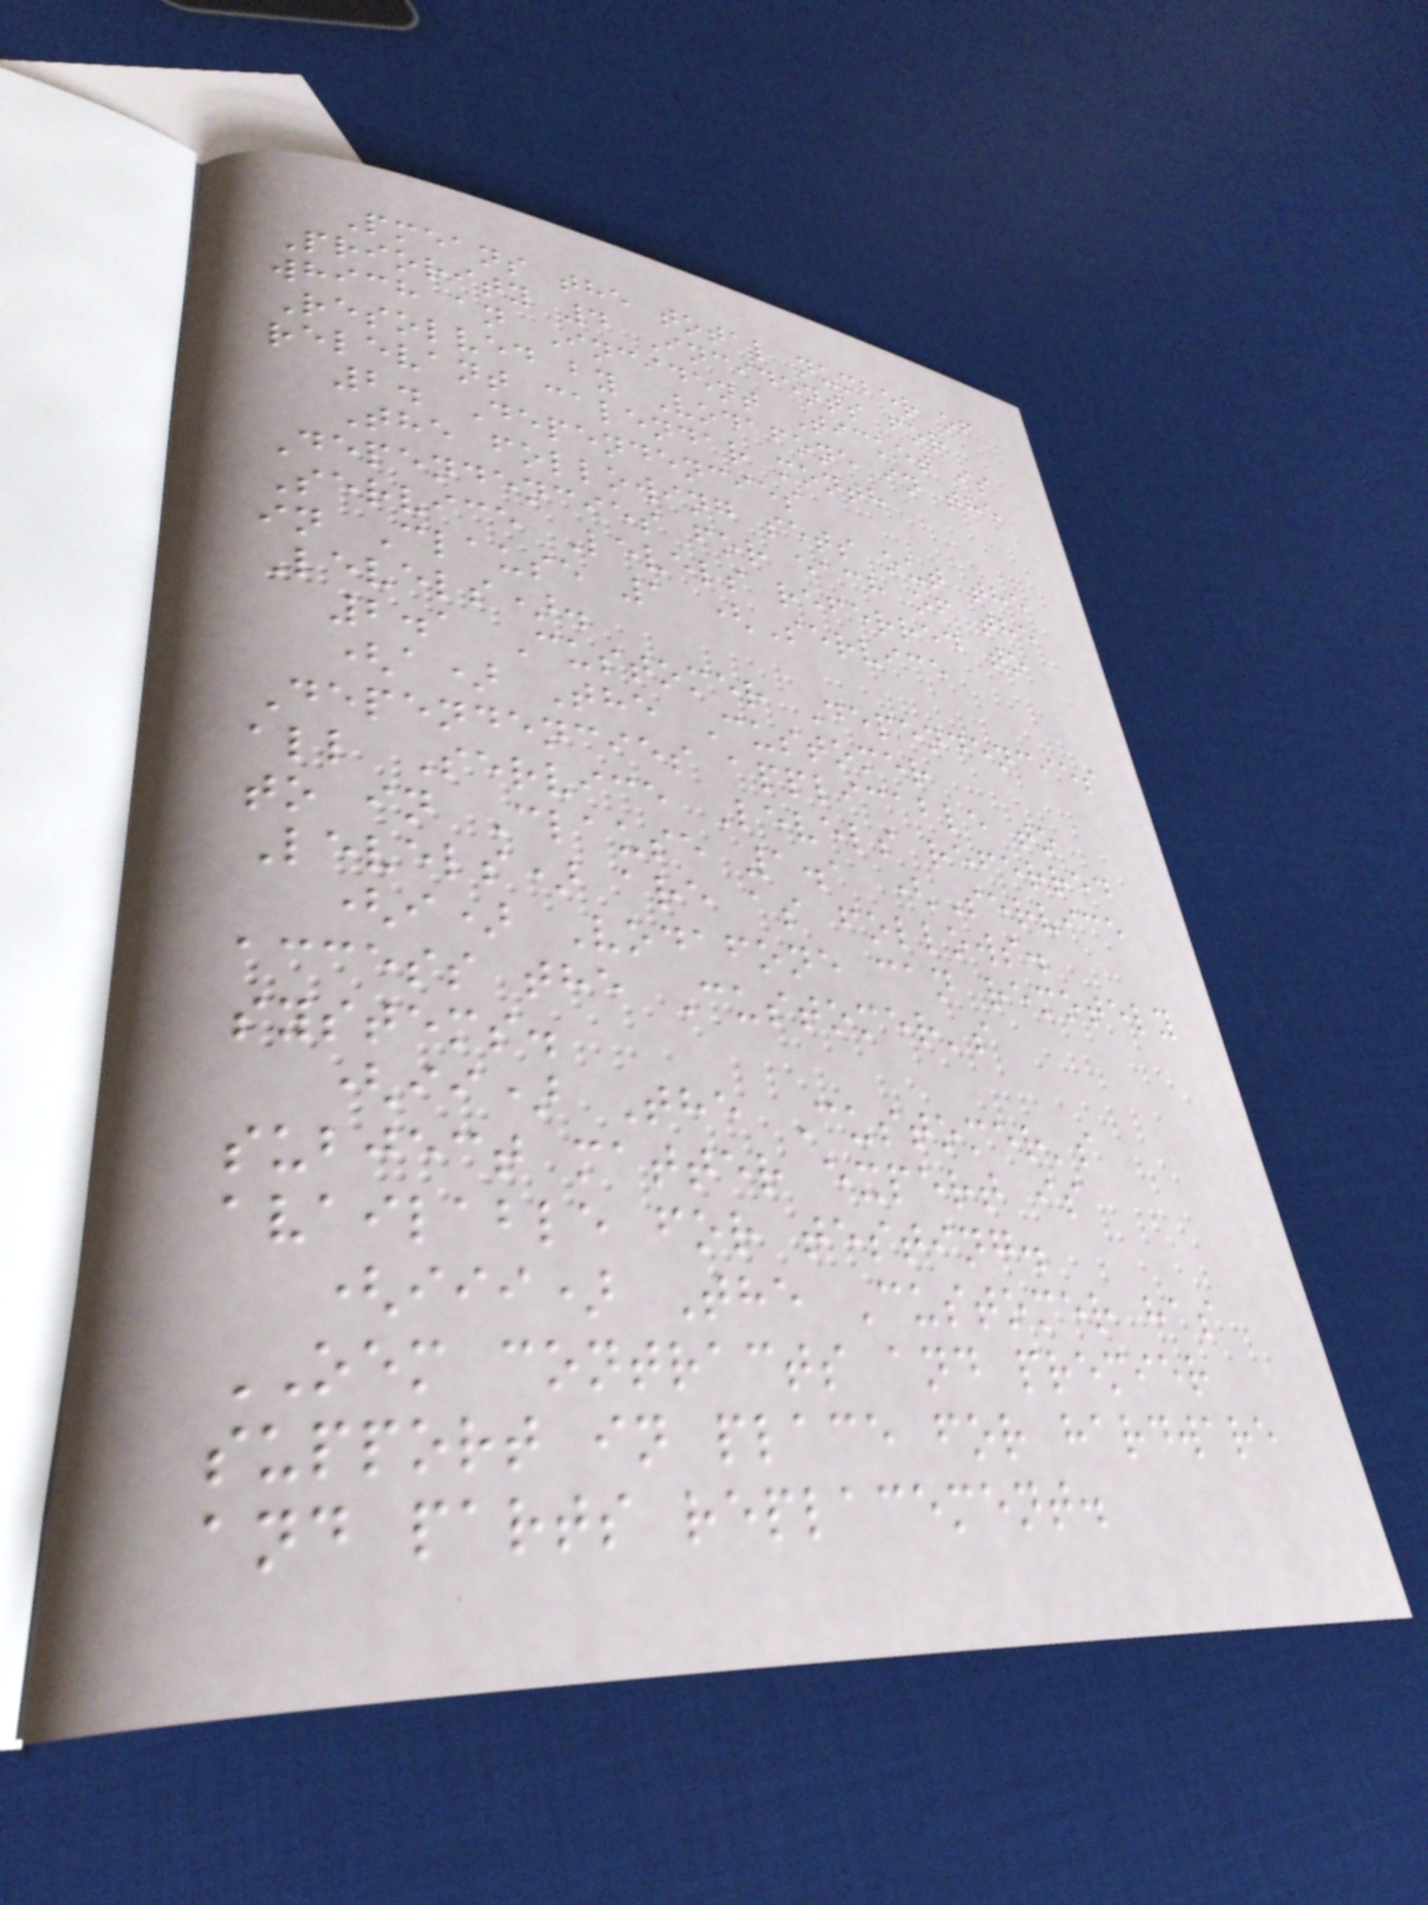Pmeans the total number of
Priority 4 Incidents for
which an Incident Ticket is
Resolved by Vodafone in the
relevant calendar month
2. Dependencies
The following sets out the
Dependencies for each of the
Service Levels referred to
in Clause 1 (Service
Levels).
2.1 Customer Dependencies
(a) The Customer
Dependencies applicable to
all Service Levels referred
to in Clause 1.1 (Service
Levels) are as follows.
(i) Vodafone can remotely
access the Customer's
systems.
(ii) The Customer's
subject matter expert is
available for testing.
(iii) The Customer has
OEM contracts and premier
support in place for hardware
and parts replacement.
